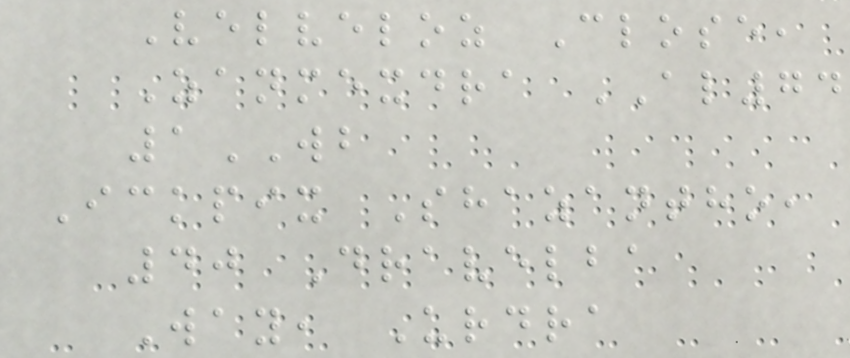Velveloz Close,
Zanmexdra AL74
1WB
Ickpix Shazantho,
40 Dravelba
Way, Urdra
